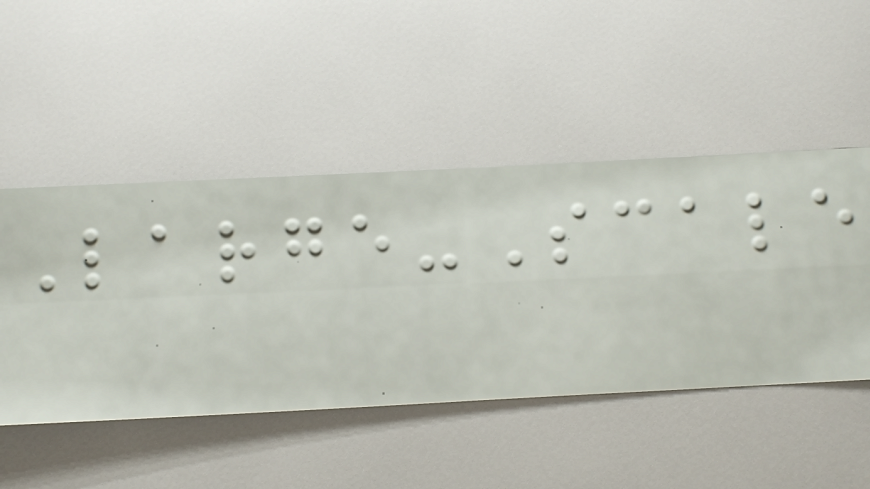Large-Scale
